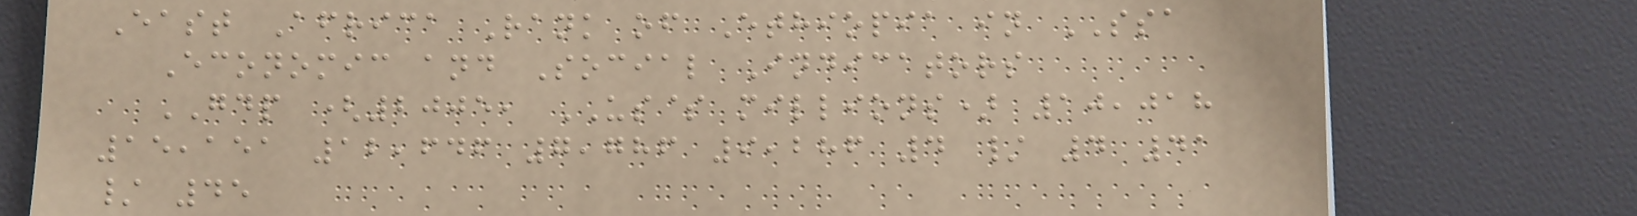East Africa Rank of Ethiopia in SSA
Economic and Social Indicators
GDP (2005, US$ millions) 10,018
15,151 12,646 7,786 9,286 4 / 4 41
/ 45
